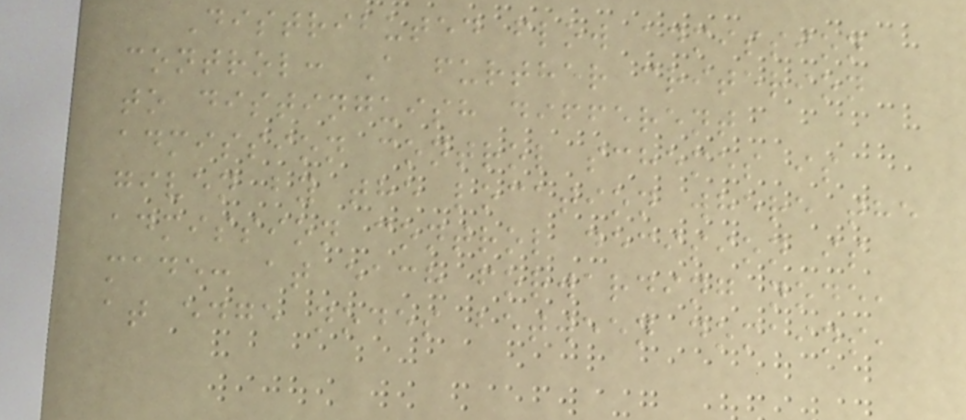Distributed flow admission
control: A further criterion
to distinguish different
admission control schemes is
given by the location where the
admission control decision is
made: at each forwarding node,
at edge nodes between domains,
